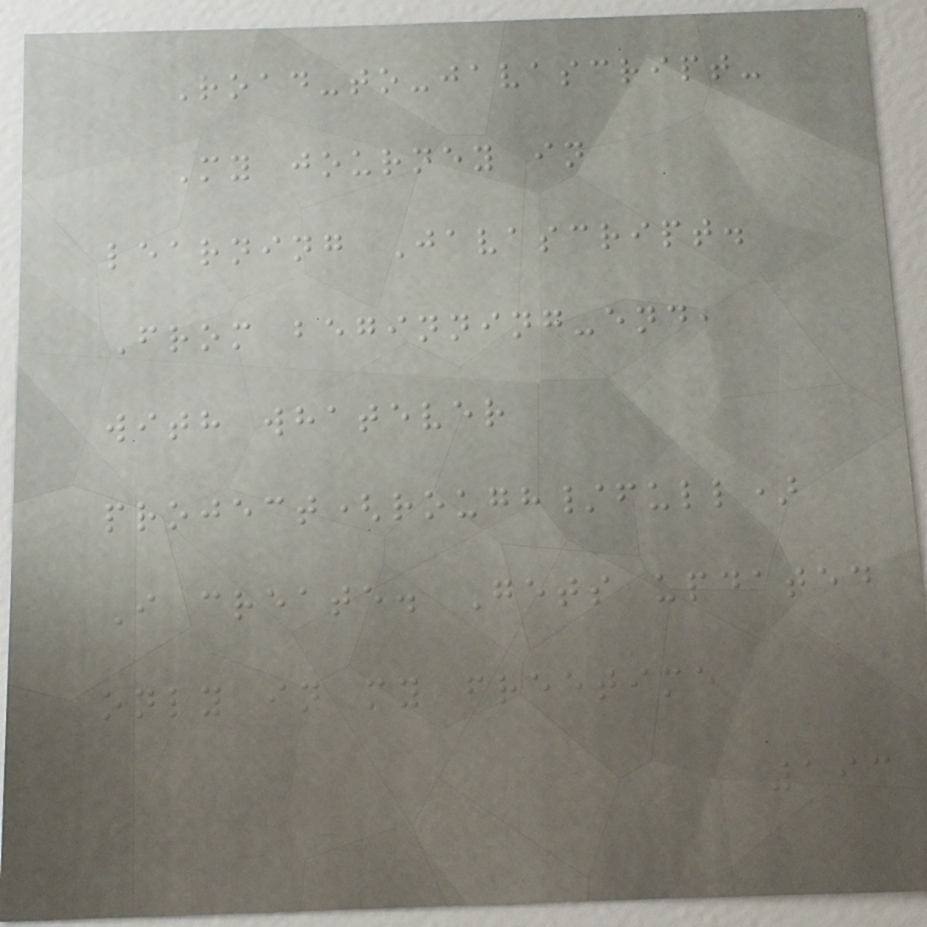Road-to-javascript-
My journey in
learning Javascript.
From beginning-end,
with whatever
project(rough/full)
I create. Gets updated
only in my freetime
193
